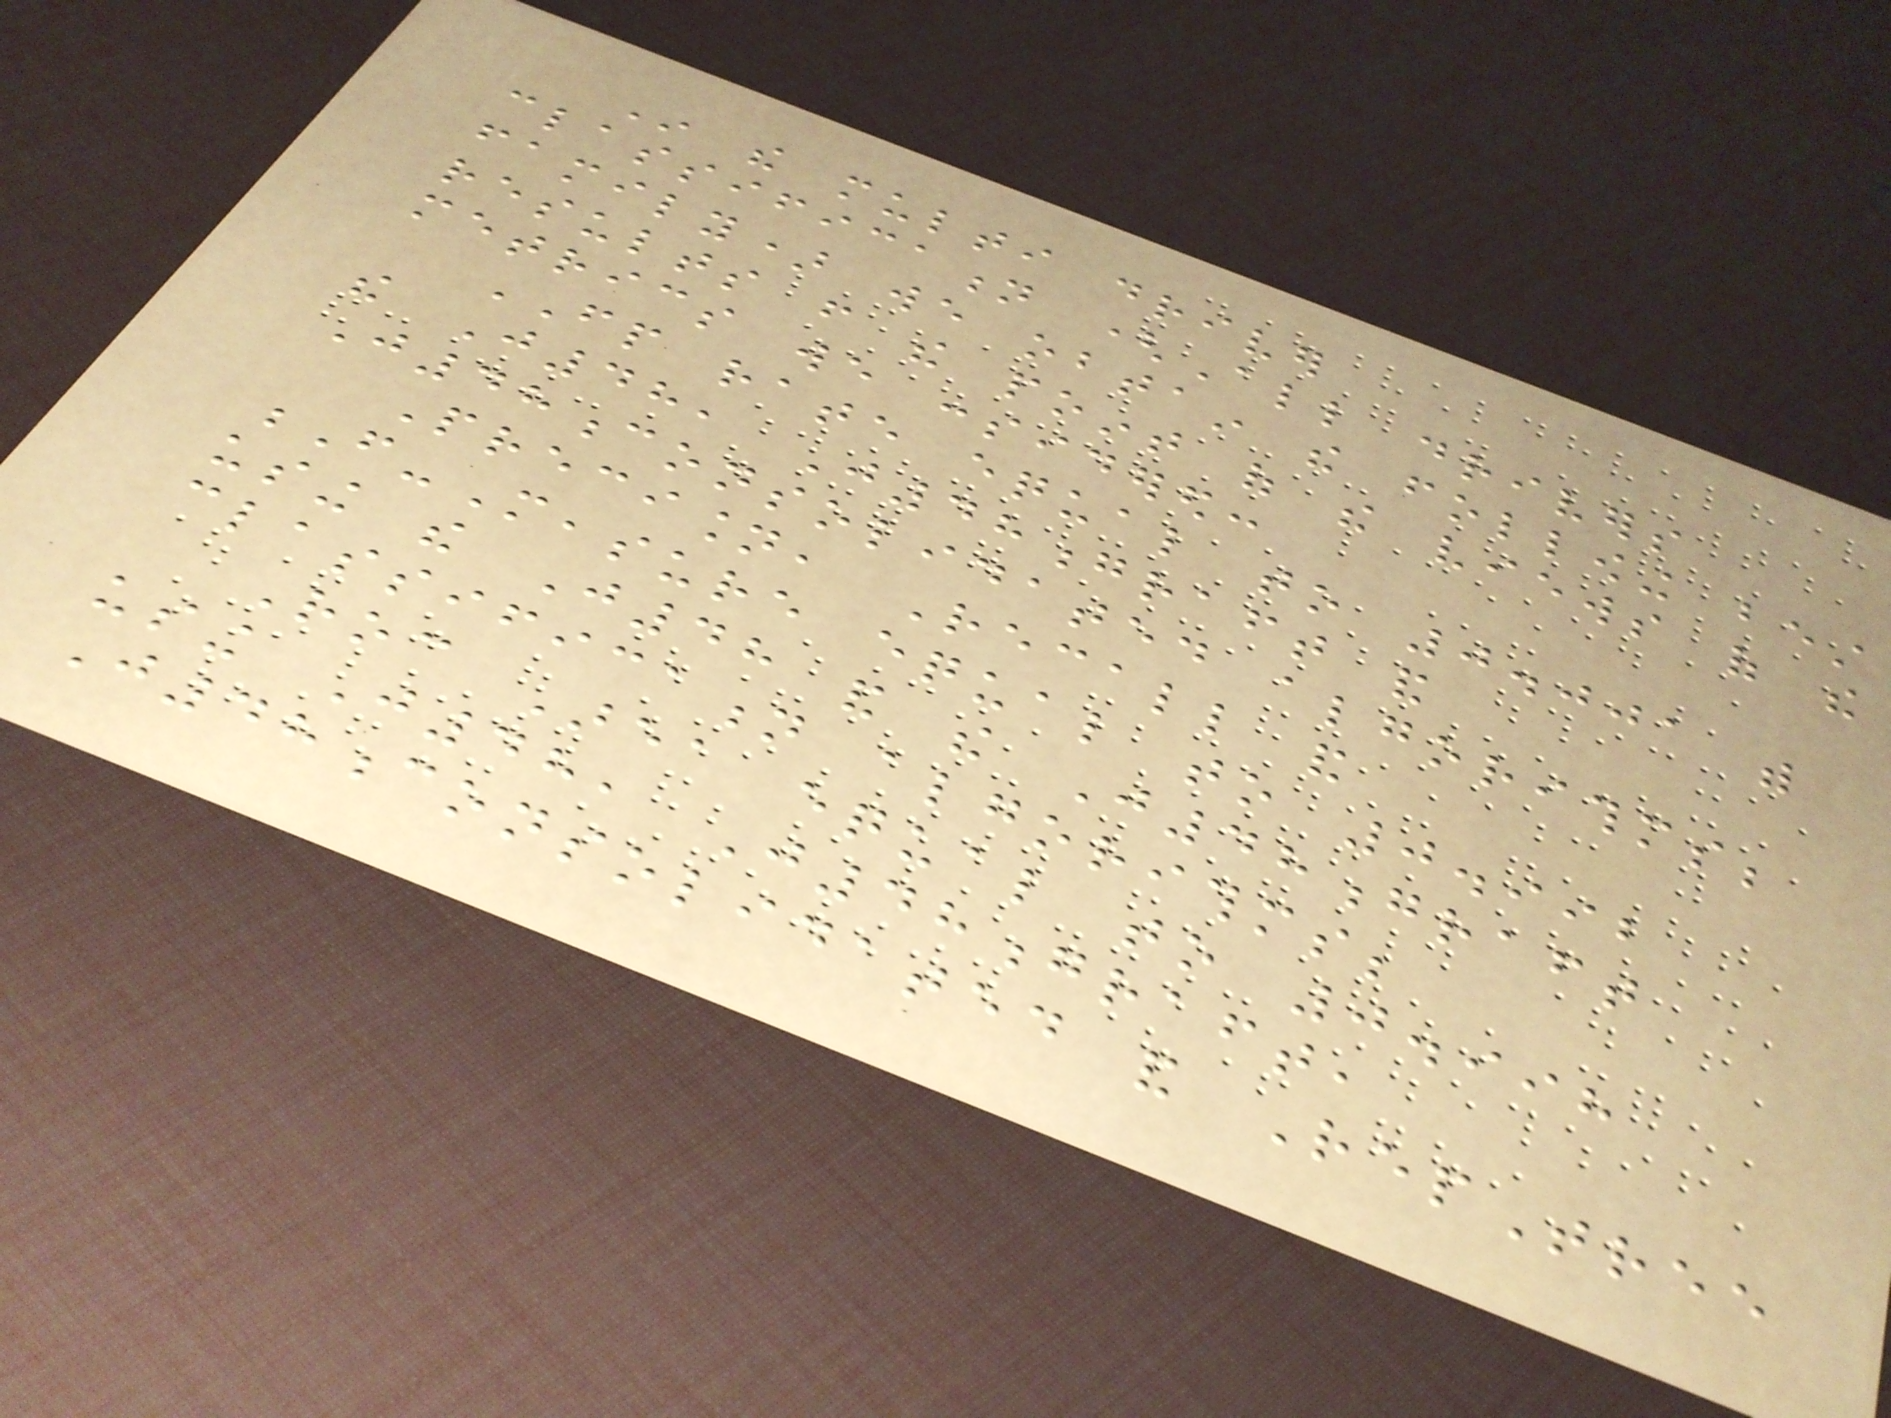In the multi driver
classification (All drivers
family) we obtain the following best
results from the point of the views of the
metrics we considered:
FP rate equal to 0.001 with
the J48, J48graft and
J48consolidated algorithms;
Precision, Recall and
F-Measure equal to 0.992
using the J48 and the J48graft
classification algorithms;
Roc Area equal to 0.998
using J48, J48graft,
J48consolidated and RepTree
